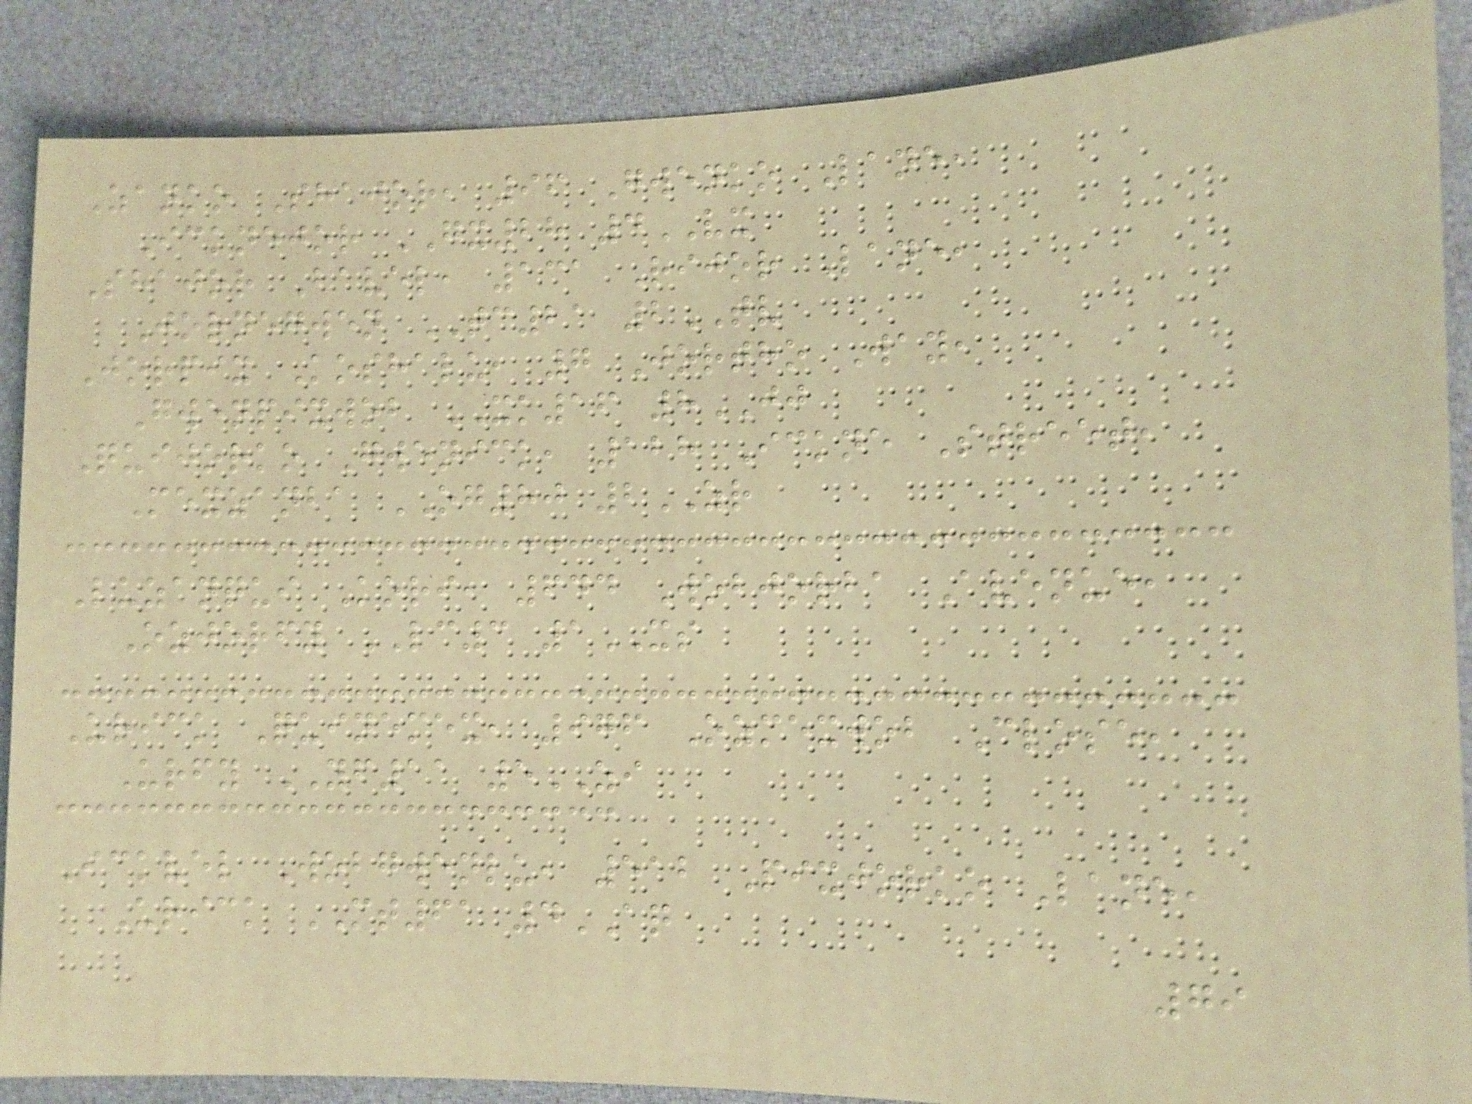Zanko Shajor, 96 Gwenko Lane,
Icknejor GX28 4VX
Shajor Bavel, 131 Rijor Lane,
Jornegwen TC21 2TV
Jorpix Koshalu, 7 Jortho Way,
Gwenpixwob XK16 8JJ
Quijorko Gwenick, 128 Ickne Street,
Mexzanba OG80 2ZR
Luzanqui Kori, 644 Wobjorba Avenue,
Ozjorfy LC3 1XS
Urick Quinemex, 976 Ozmexwob Close,
Urfy YF11 5ZI
Ickvel Wobgwenlu, 512 Pixjorko Lane,
Urick MT61 4AQ
79
